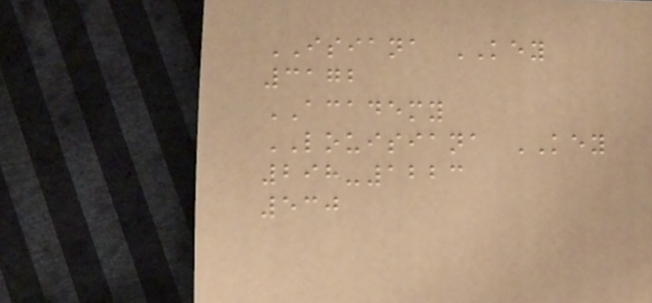ISIANA KEY
3172
ACADEMY
LOUISIANA KEY
298-1223
530
